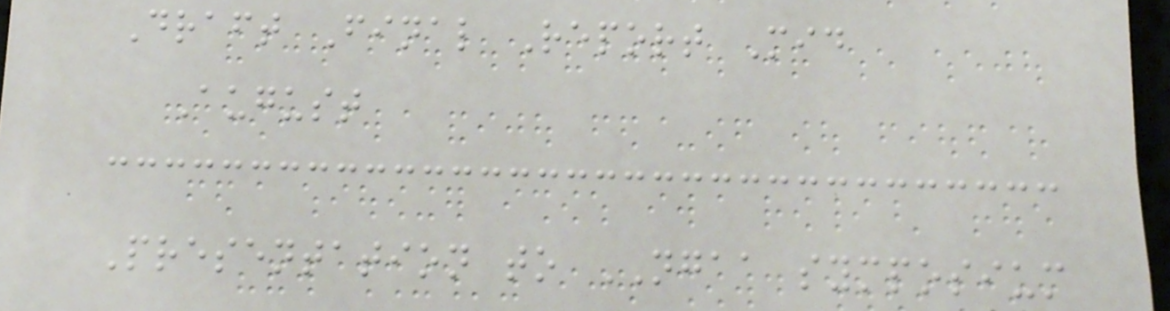Draft Final Report Mid
August
Presentation to NGAA symposium
